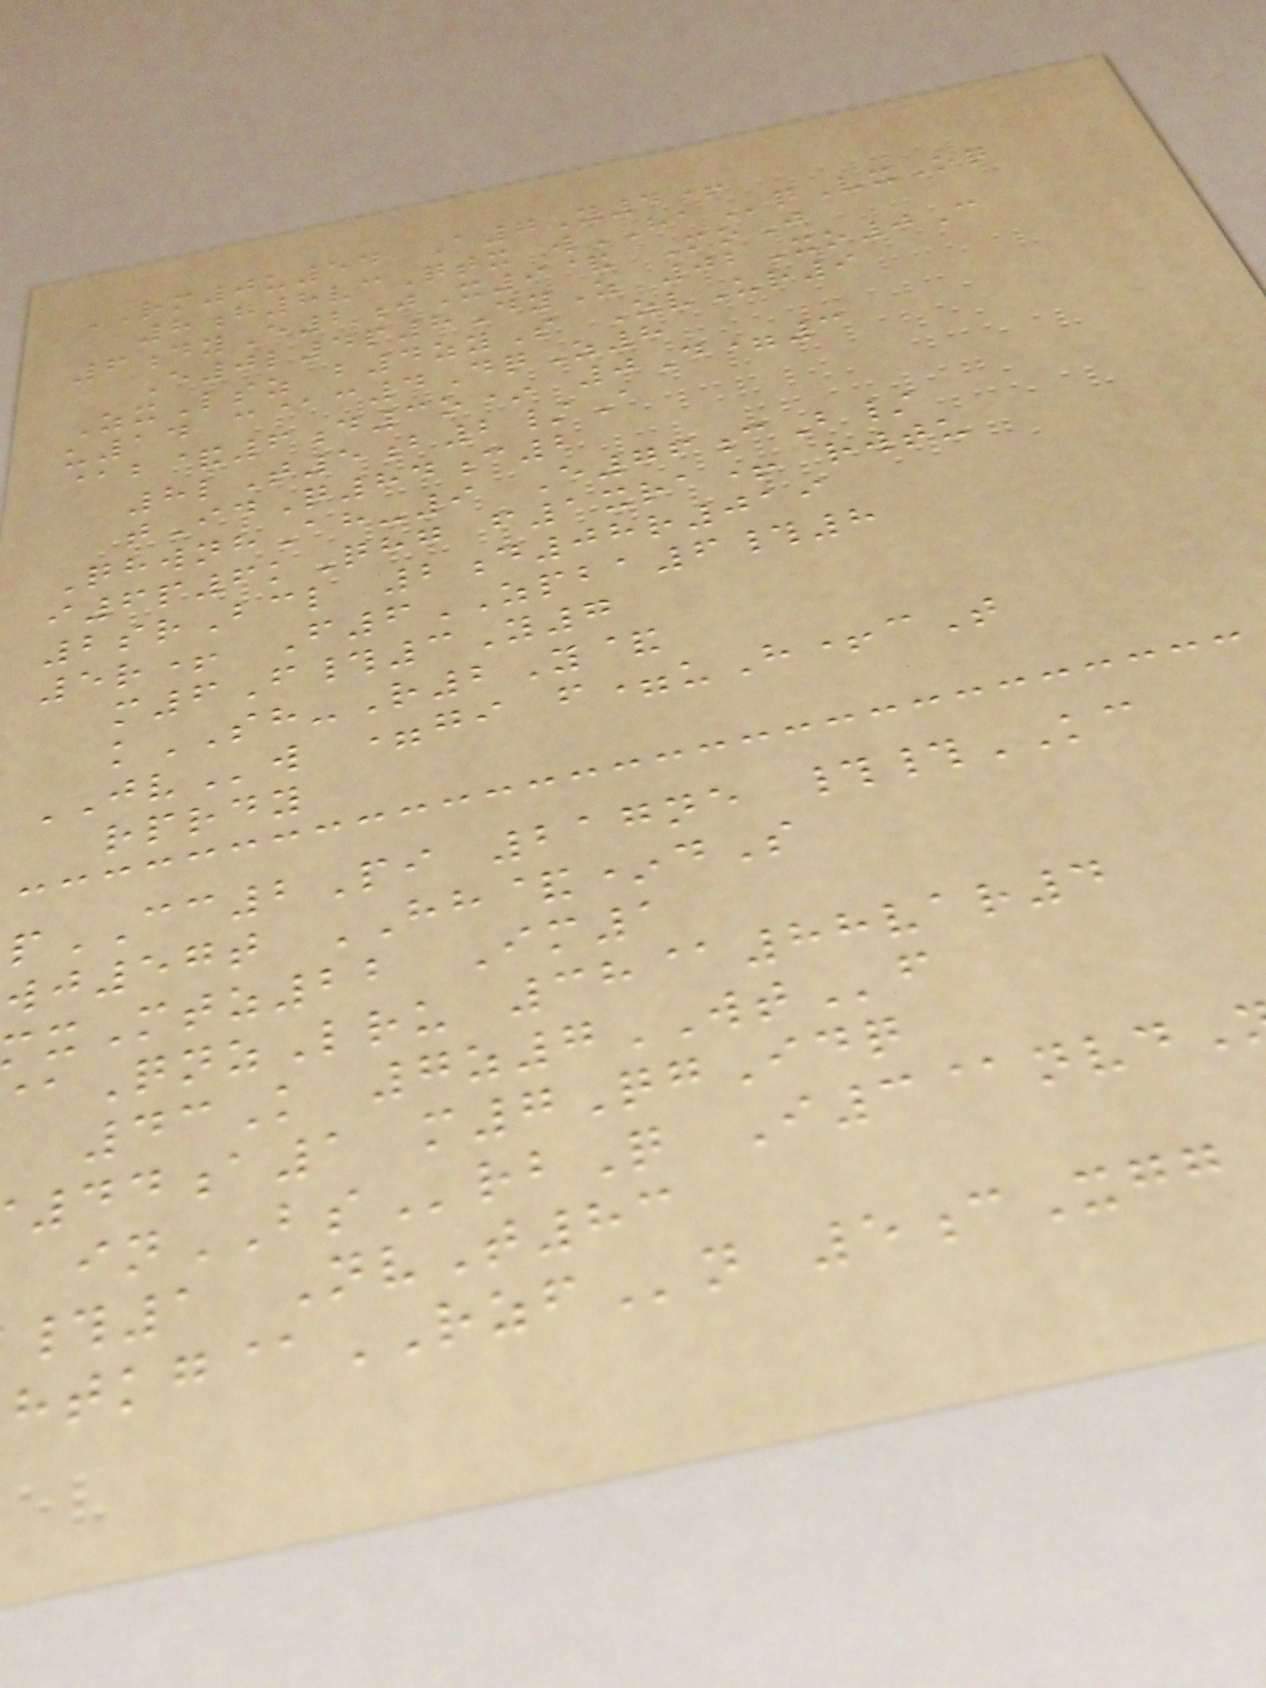RM0u54 A7Y4+
8g8vcQtx wHAqVxOq
6dyE2jX9& MoJ
E0l4p8DyZ 02Xo0C
ZxLsz b4zyS ZvUr9
u14 c@c4DqZ8
@b&6d3o* 0D=3
8lT5b2/A
tIdQ84c2
QhwnhAh-9 E76cB/
i6p6kQhg f1xra+ rwtu
2srBcl 2d08r019
5r+ F6ZPBA6#8
m6F#3Y7
kSH-R2Y&
JVw =gi f=uH+cT
rprdy
pCC2Pi 217ne ##KC
wj57t HH&*dS
xMtz22 Im1
QnzLru 38@88var4
43K 7z7WTf
44a1 m7QgIdq
inBSrbQ I3@nvd
#1 NvT83
tkg@RZFn 5cXgg
